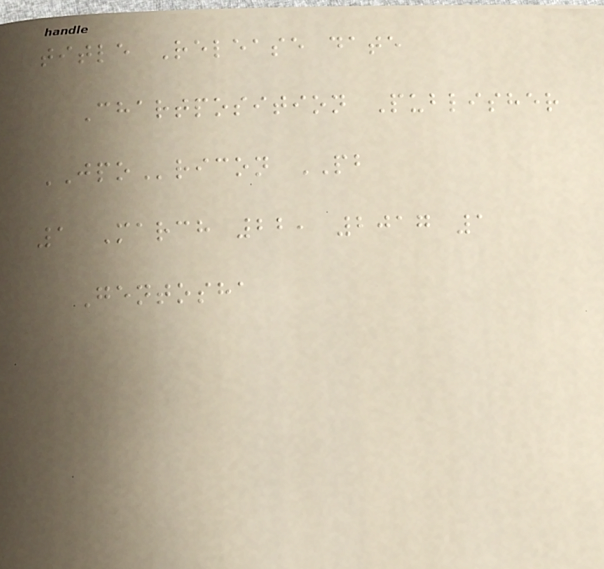title Release date
Chartposition Publisher
JPOricon PB
1 March 22, 2017 1
Gentosha
